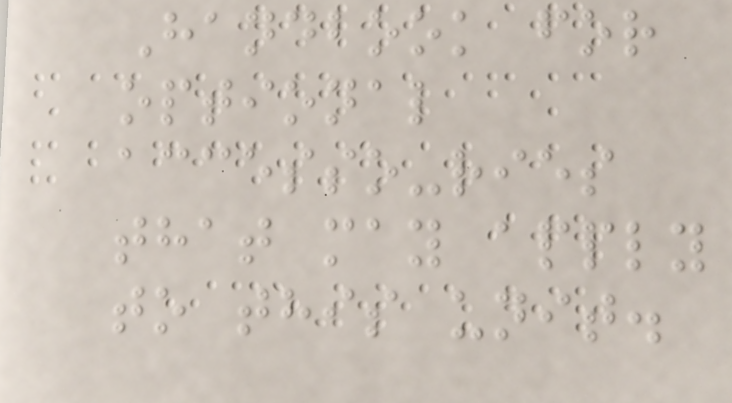Handbook for
optional
accesso-ries
that may apply
to this unit.
